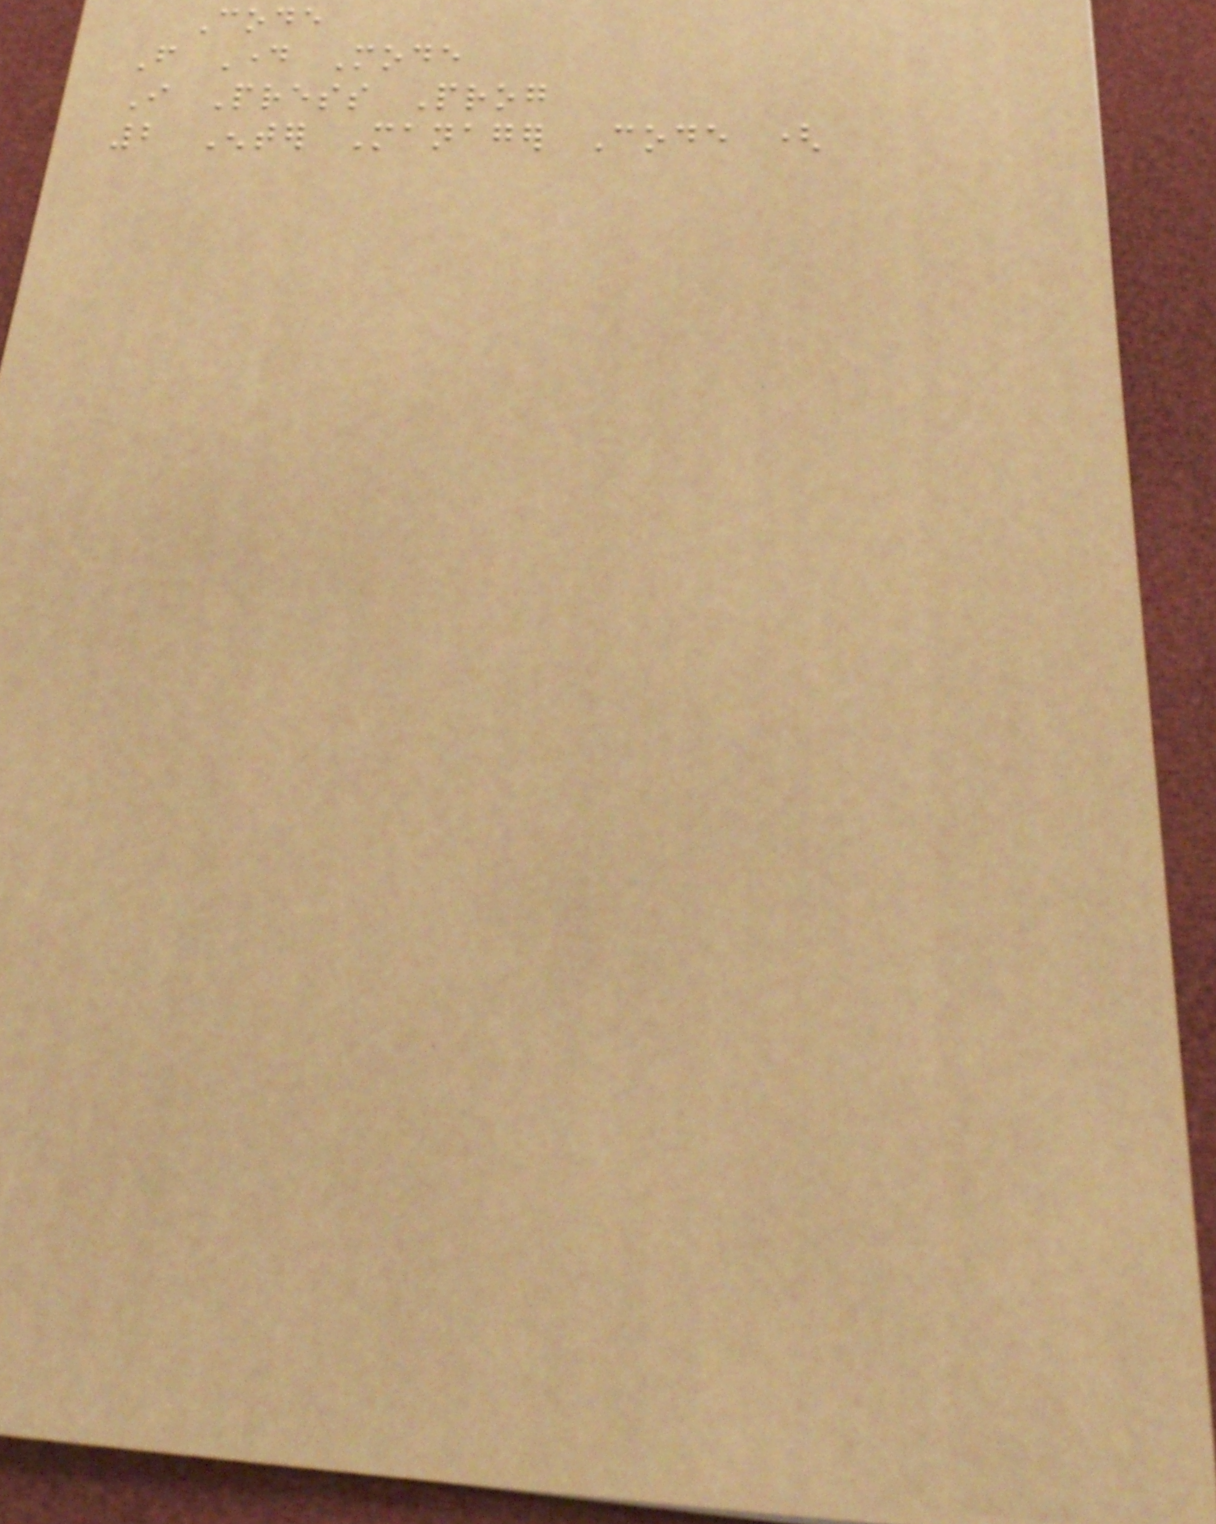Code
From Day Mode
I Press Prog
2 Enter Manager Code (
